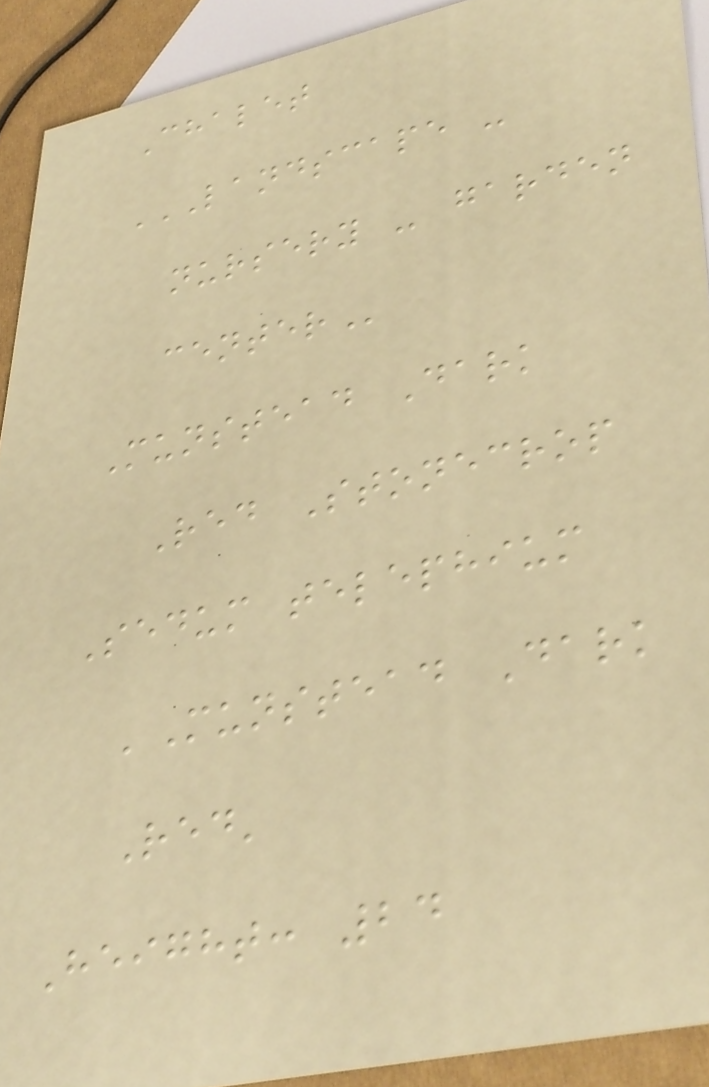Chalet
LANDSCAPE -
NURSERY - GARDEN
CENTER
Munstead Dark
Red Stonecrop
Sedum telephium
'Munstead Dark
Red'
Height: 24
